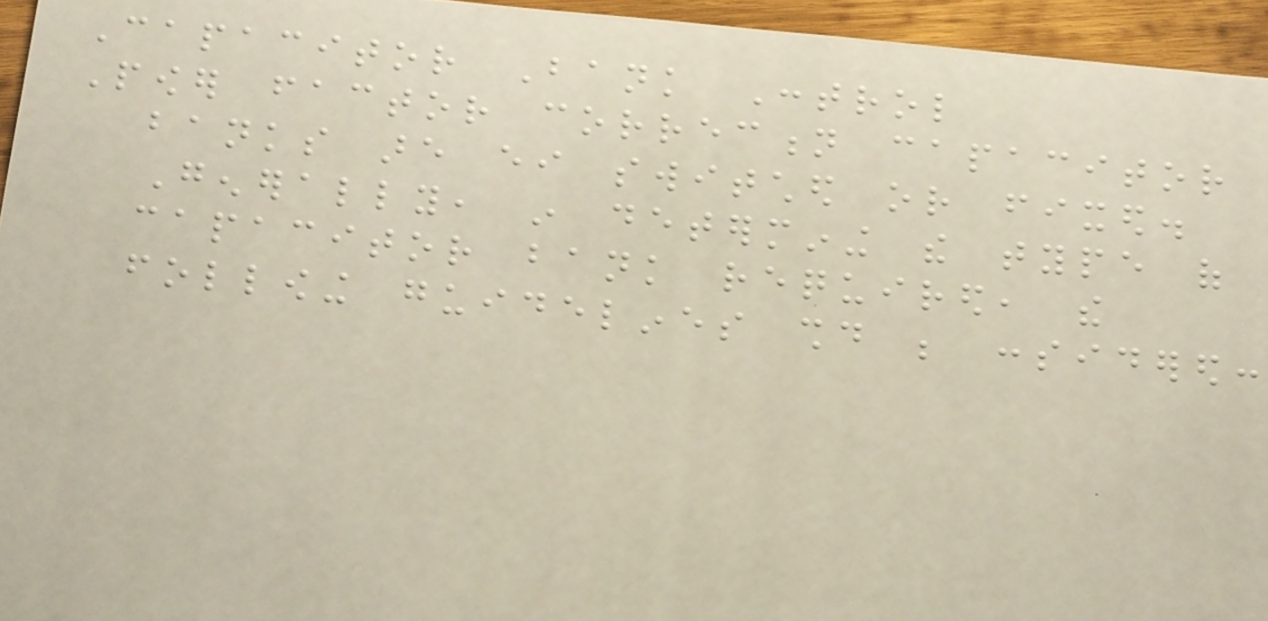Capacitor Bank Control
Power factor correction capacitor
banks are either switched or fixed.
Generally, in determining the type of
capacitor bank required, the
following guidelines should be considered:
